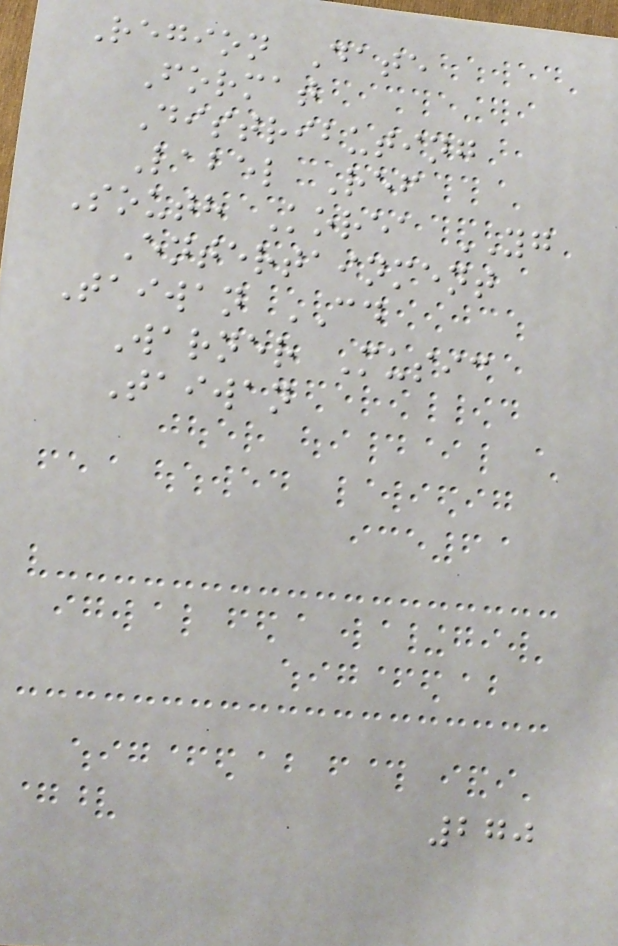Region Date
Format
Distributing
Label Ref
South Korea YG
Entertainment
Taiwan CD
Warner Music
Taiwan
270
